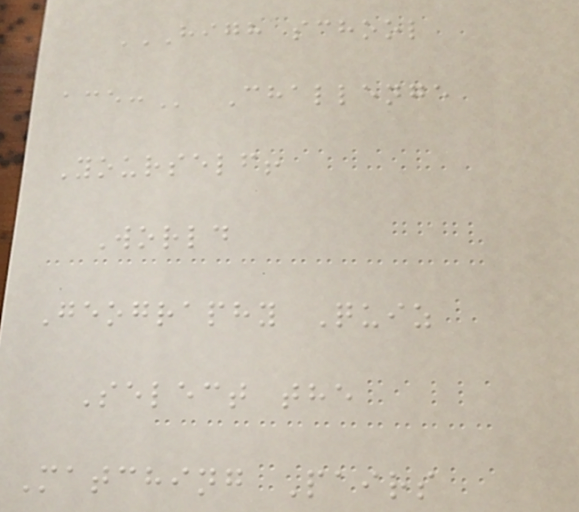HIGH SCHOOL
ACE: Challenge
Yourself!
World
Geography Quiz
Select the
Matching Pairs
